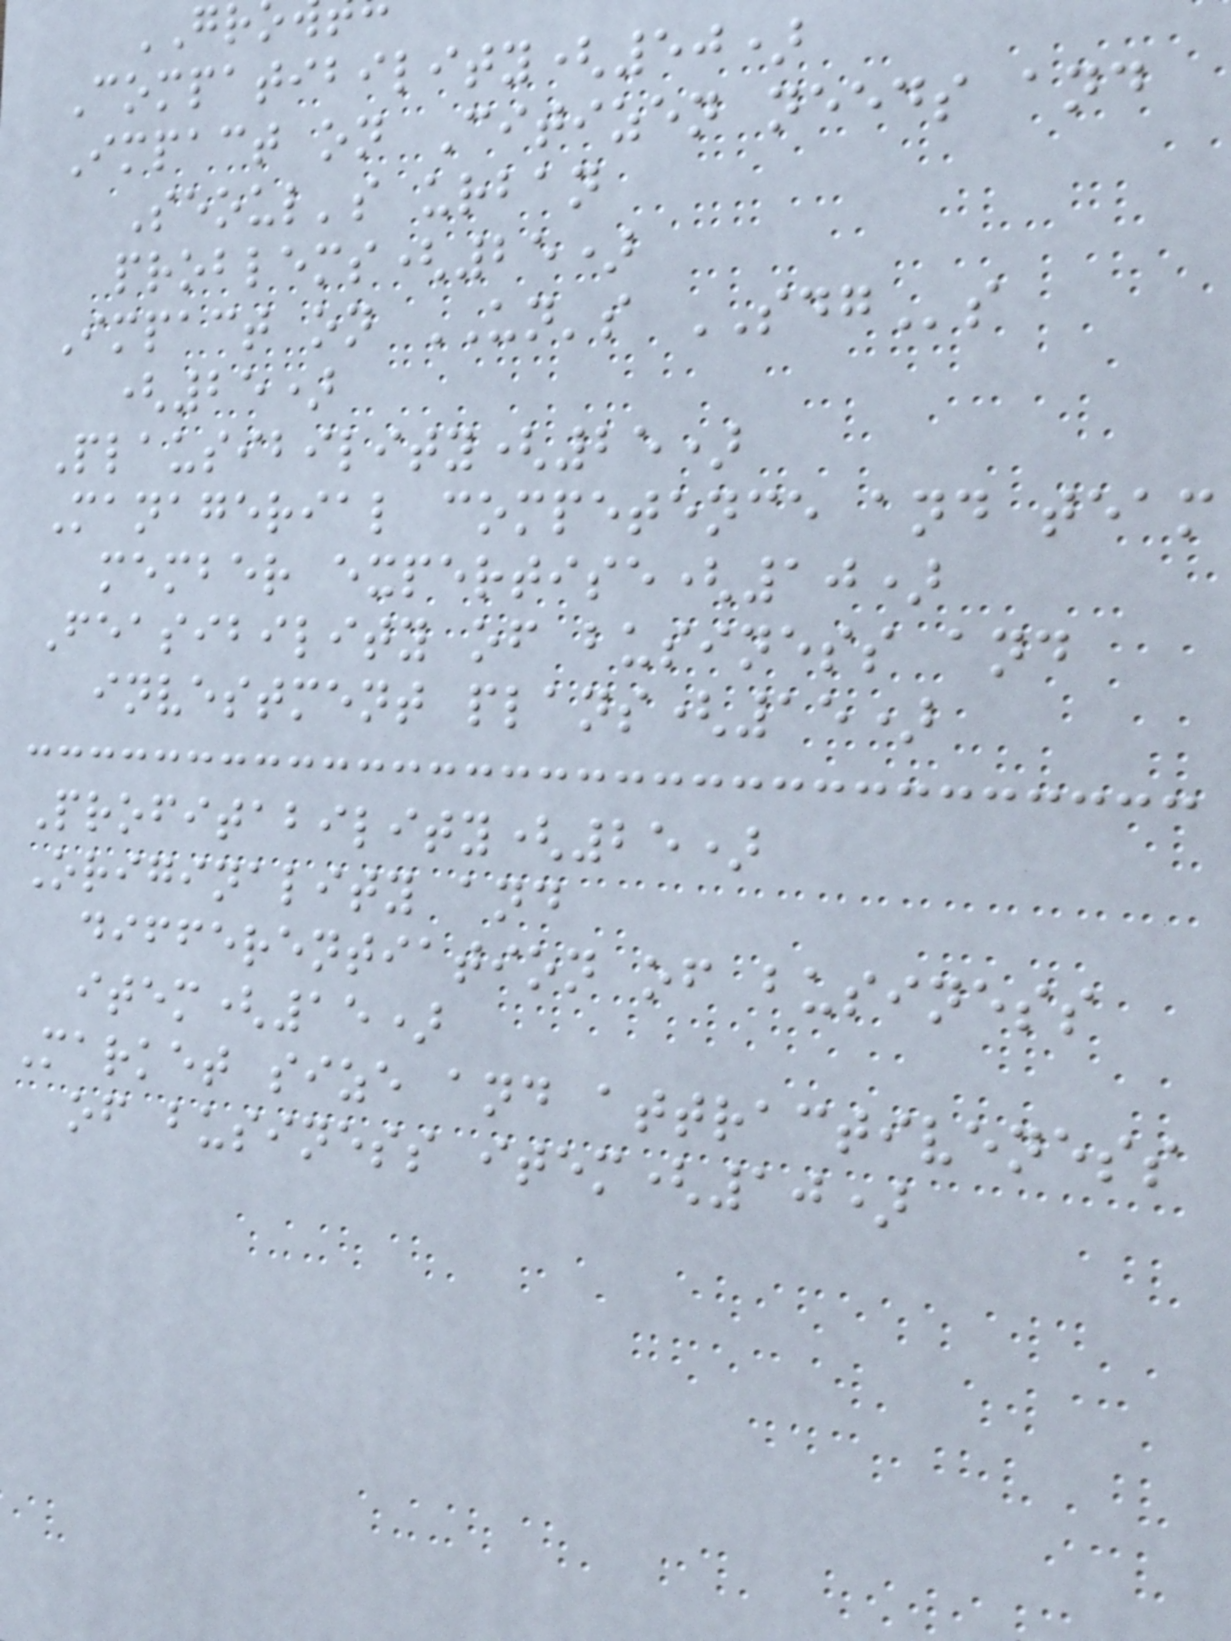GR
Compatibility(50)
Impact on Citizen needs and
Seoul's urban
problems(25)
Impact on UN's SDGs
(25)
Plausibility(25)
Managerial competence and team
member expertise(10)
Feasibility of business and
investment plans(15)
Profitability(25)
Originality and
differentiation of business
item(15)
Market size and attractiveness
of business item(10)
